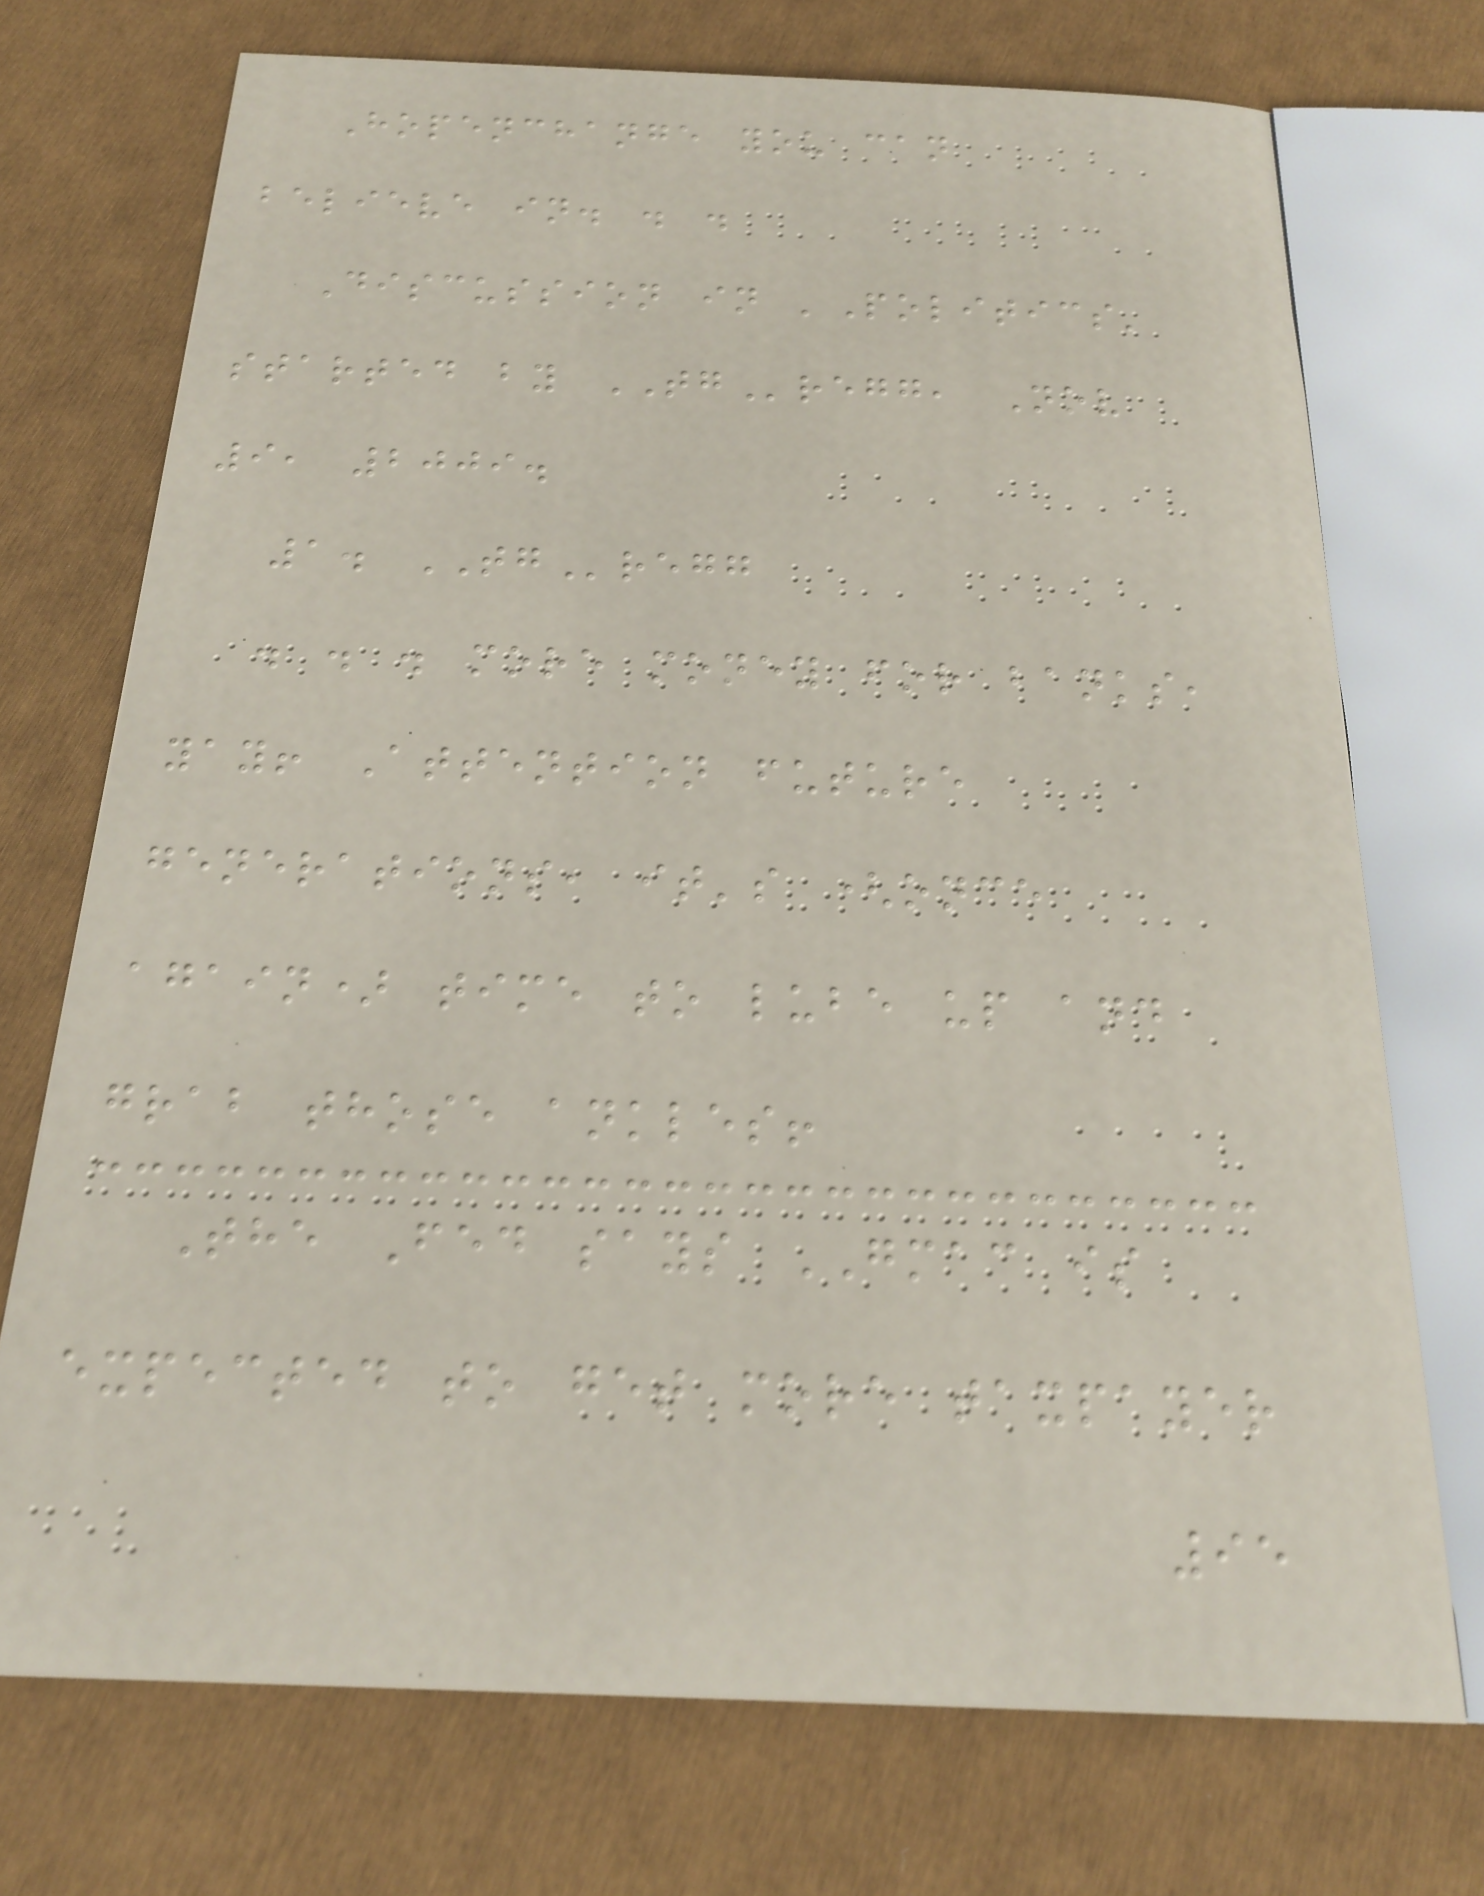Hopenchange you can
believe in. . .
Discussion in 'Politics'
started by TGregg, Nov
9, 2009.
1. TGregg
. . . more money for banks,
yay! Attention future
generations, it's (once
again) time to lube up and
grab those ankles!
The Fed says GMAC is
expected to get more taxpayer
95
